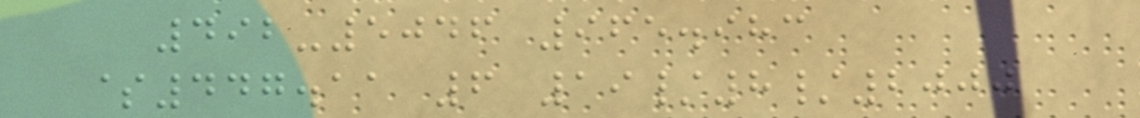492-5046 965.983
$447.11 6 19/8/2000
